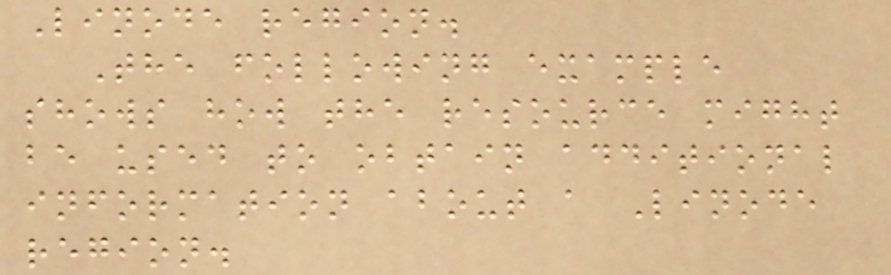Linode region.
The following example
shows how the resource might
be used to obtain additional
information about a Linode
region.
